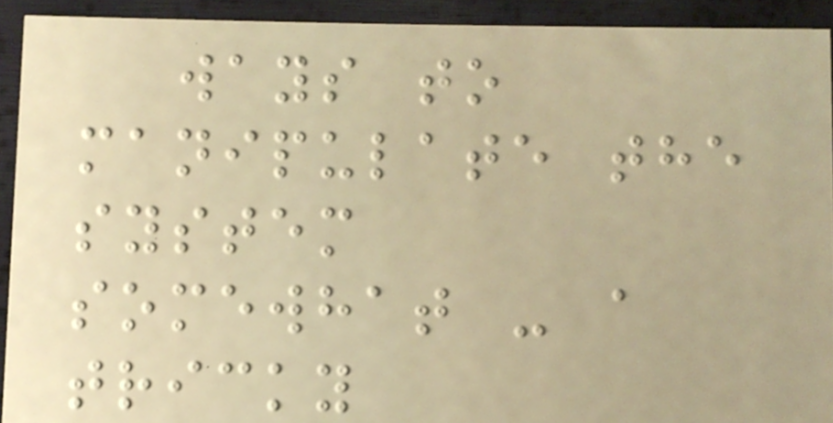ways to
manipulate the
system
somewhat - a
tricky
